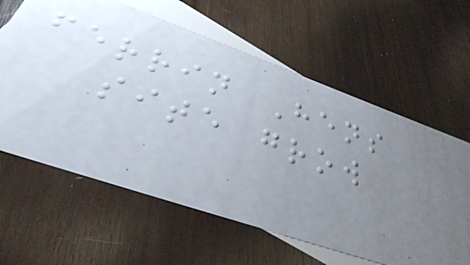ferrin Hens
site grow
